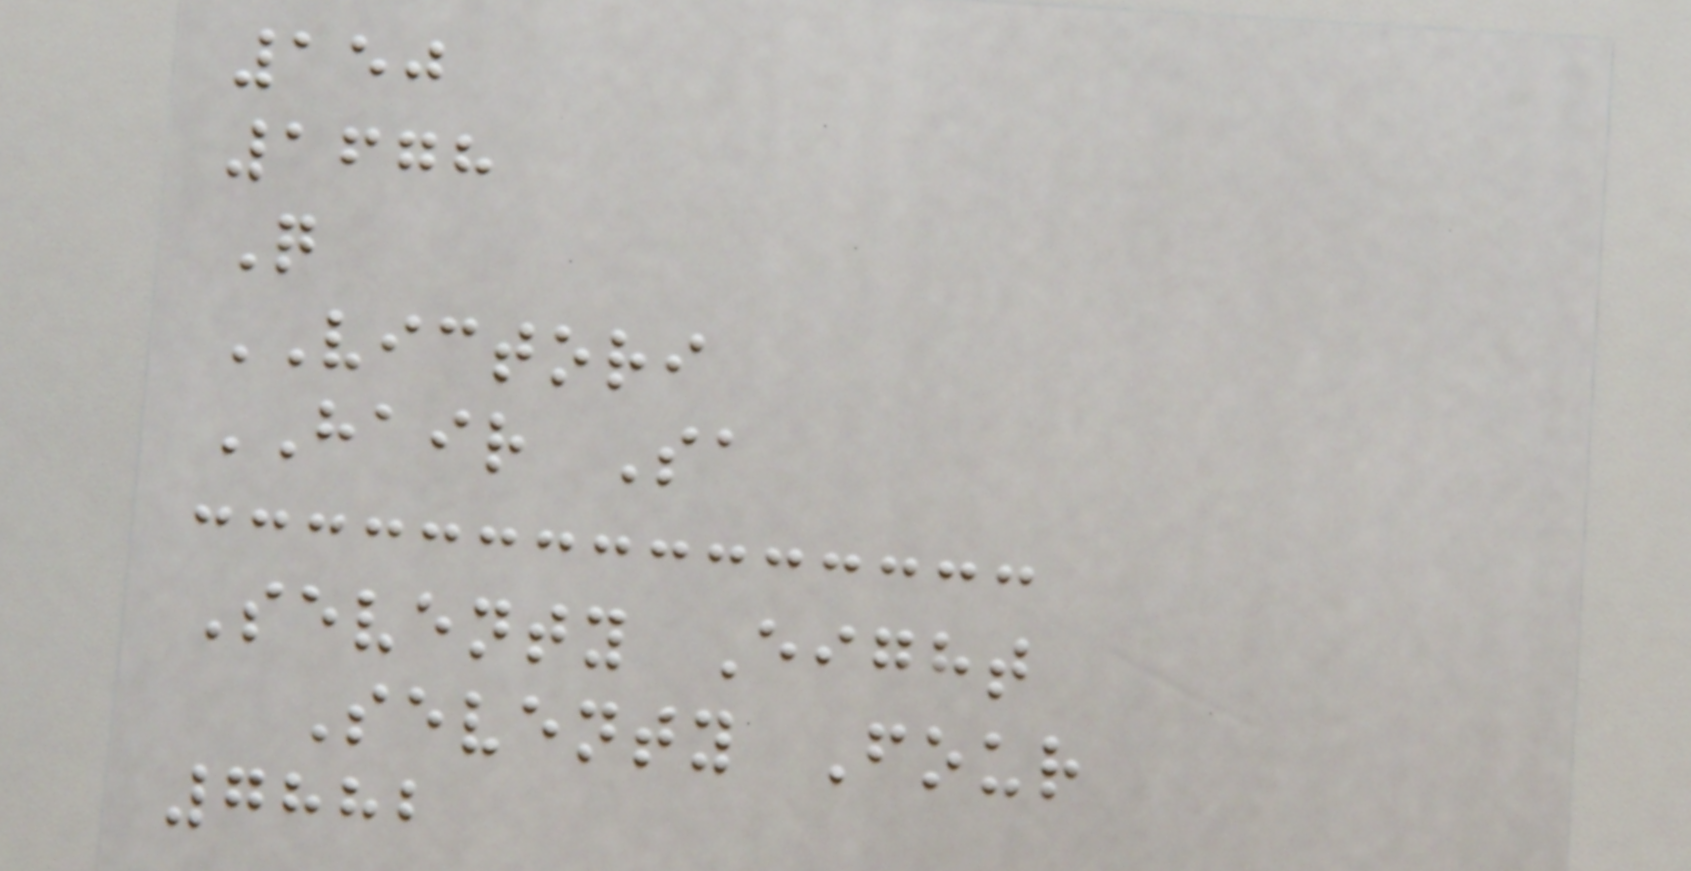150
1678
Q
VICTORI
HAIR Sa
Seventy Eight
Seventy Four
7882
